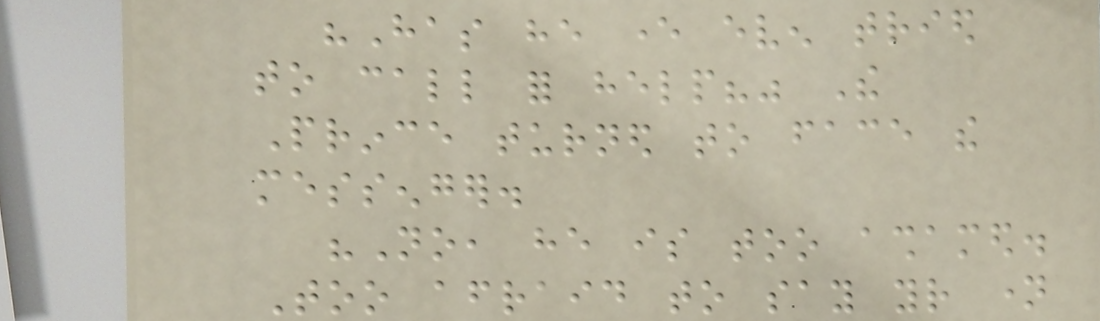"Has he ever even tried
to call for help?" The
Prince turned to face the
messenger.
"No, he is too ashamed.
Too afraid to say your name
